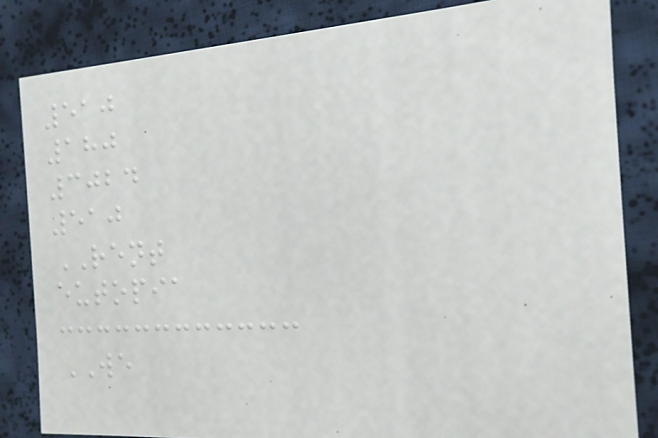510
180
3024
510
RENT
eutopia
WE
